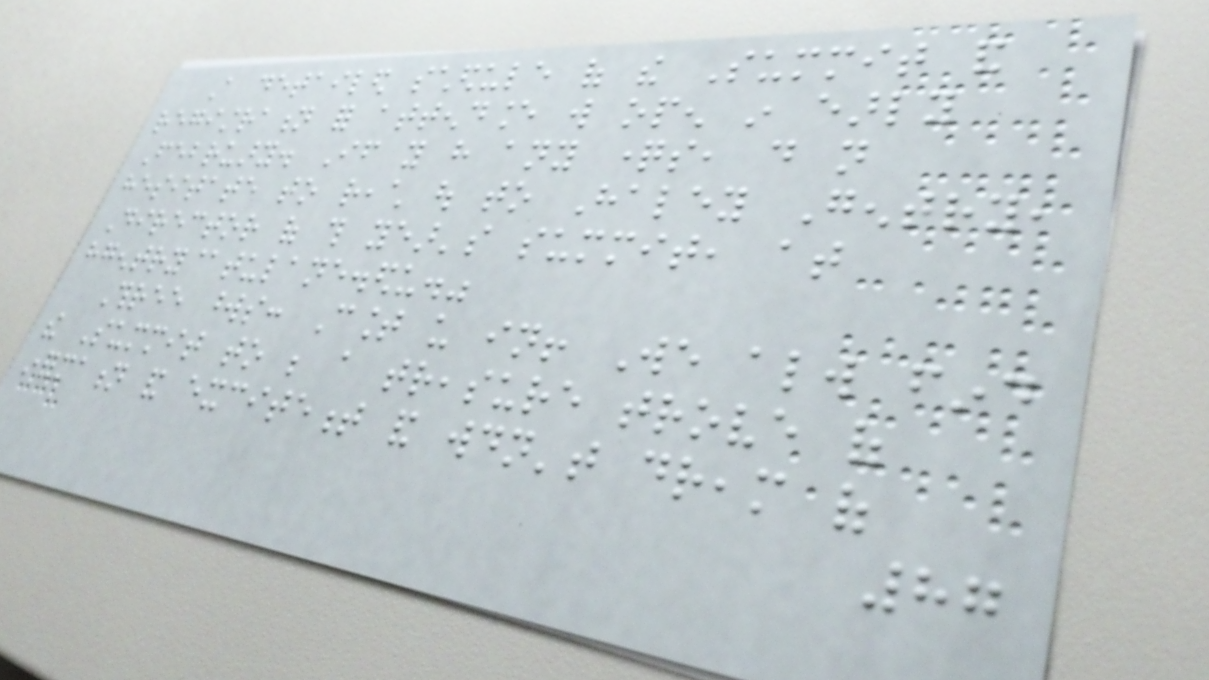A detailed schedule of the Summit and
registration for attendance will open in early
February. If you have any questions, do not
hesitate to reach out to Haley Gentry,
Director of this year's summit, at
hgentry@tulane.edu."
Three words: Count us in! We always find
the Summit to be a treasure trove of
information and excitement and wouldn't dream of
87
